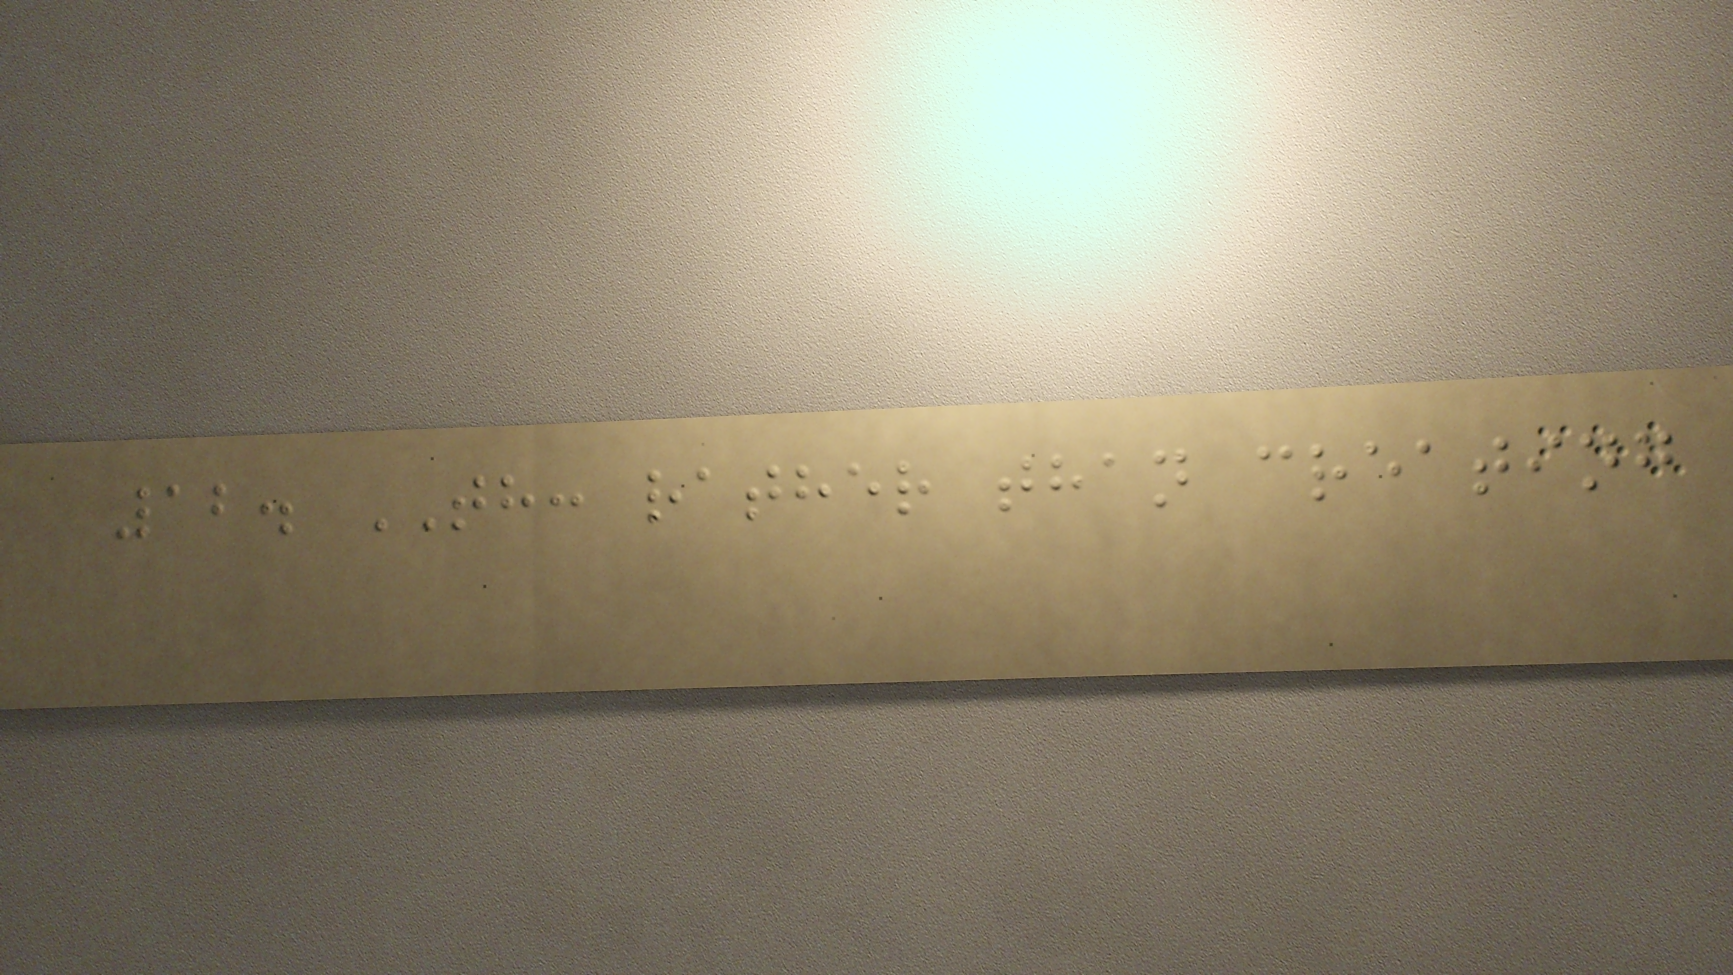12. TH: rather than creating
